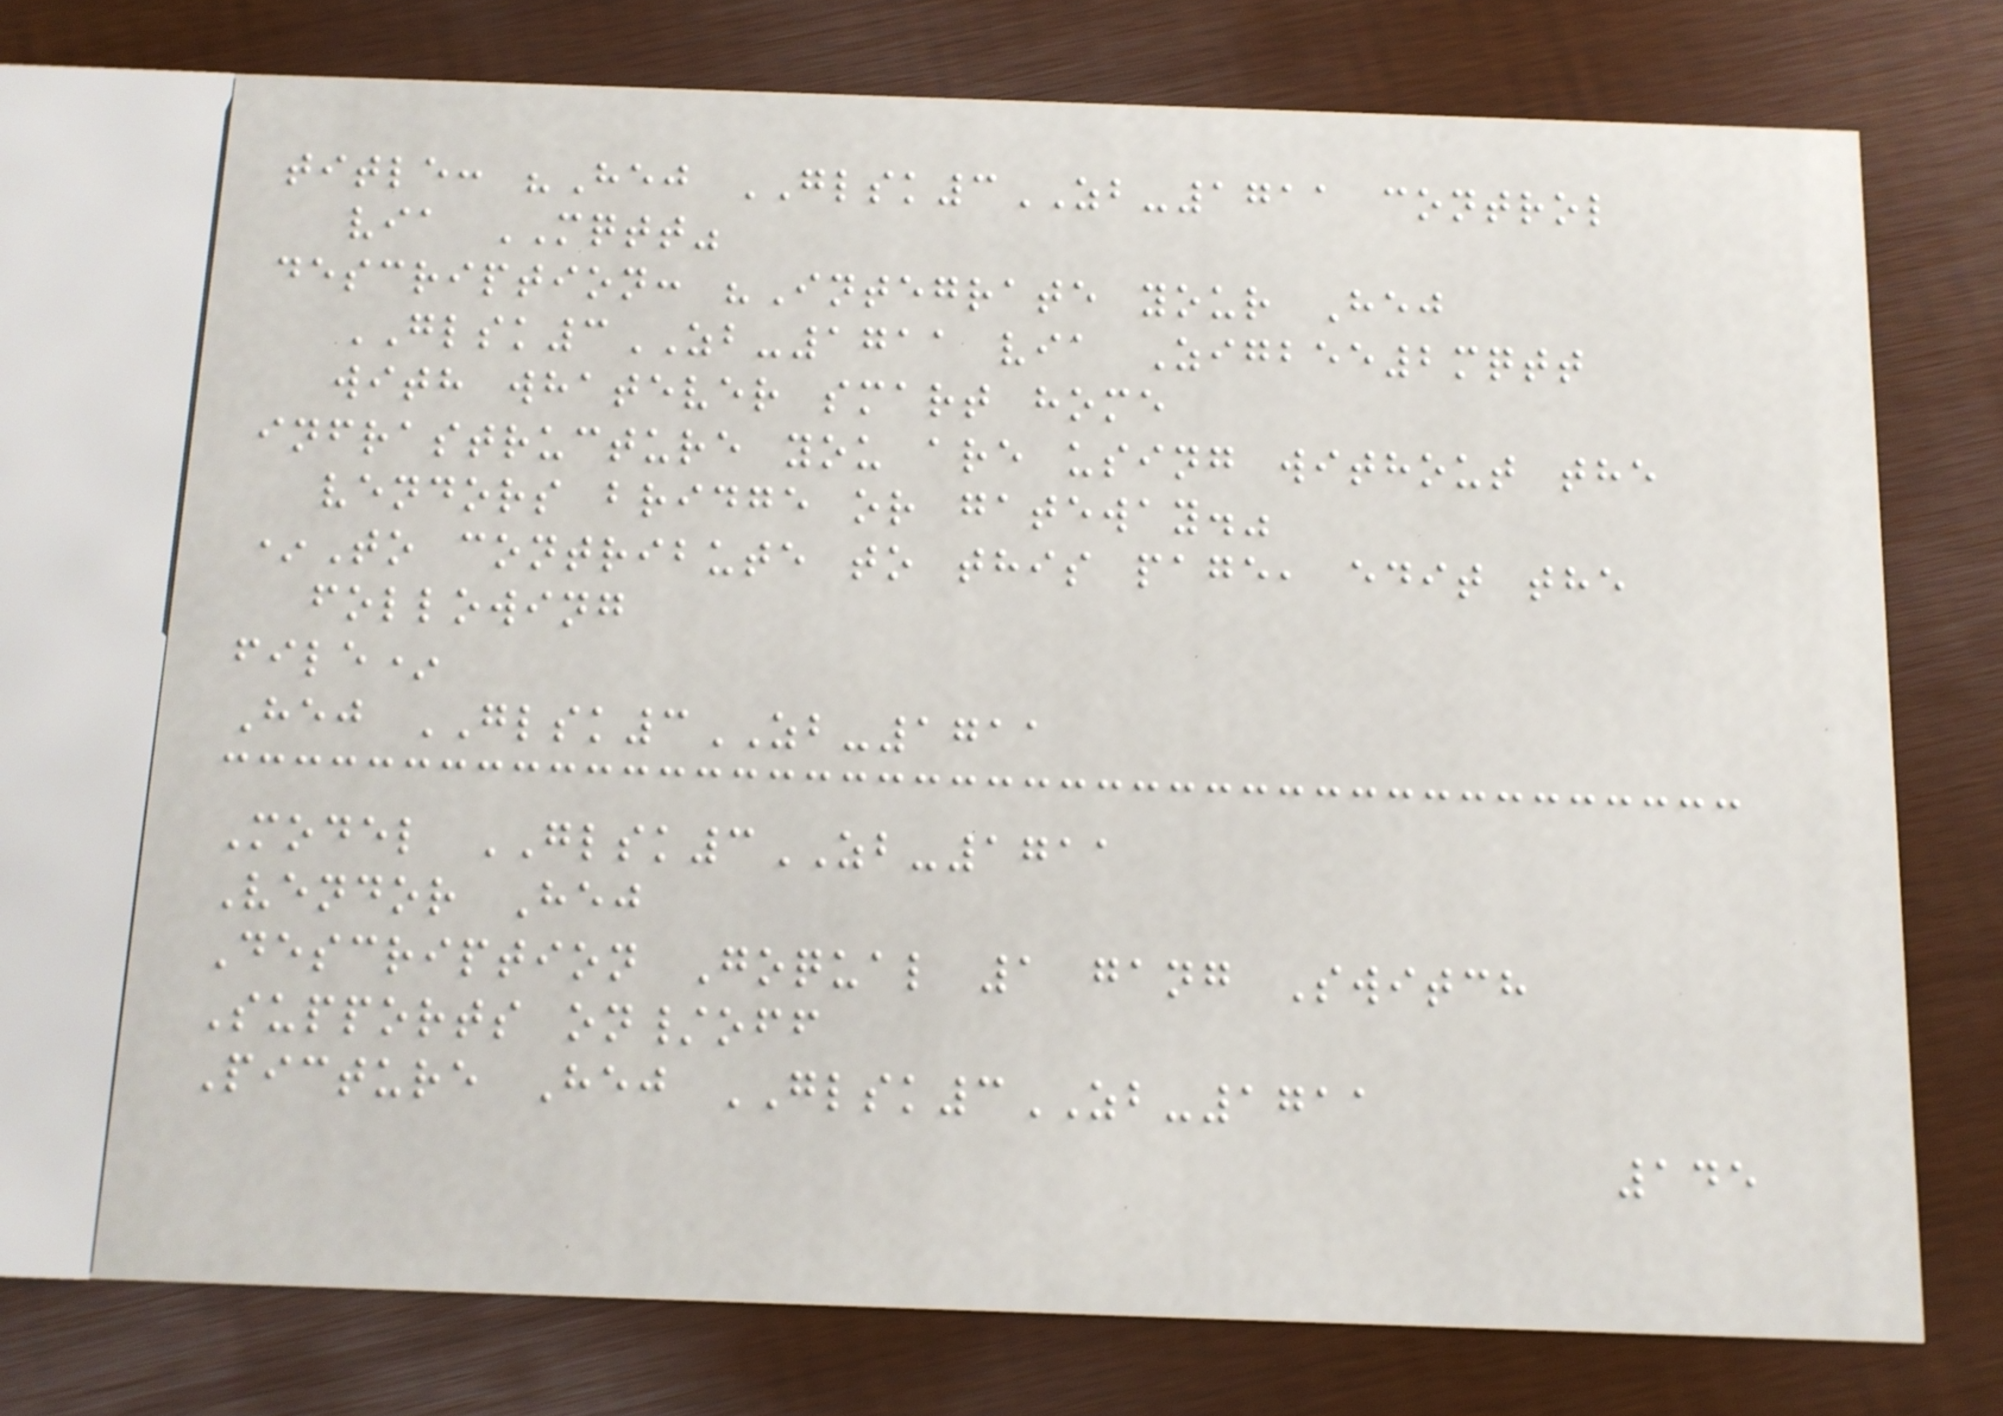title: "Hej GLSK3ZB-1711 control
via MQTT"
description: "Integrate your Hej
GLSK3ZB-1711 via Zigbee2mqtt
with whatever smart home
infrastructure you are using without the
vendors bridge or gateway."
*To contribute to this page, edit the
following
file*
Hej GLSK3ZB-1711
Model GLSK3ZB-1711
Vendor Hej
Description Goqual 1 gang Switch
Supports on/off
Picture Hej GLSK3ZB-1711
145
